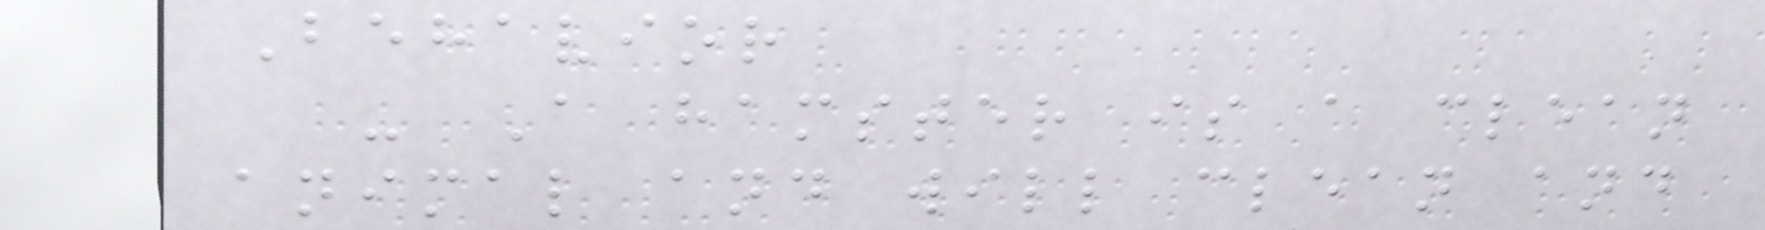Behavior
- A hamster is a clean
animal and will clean and
